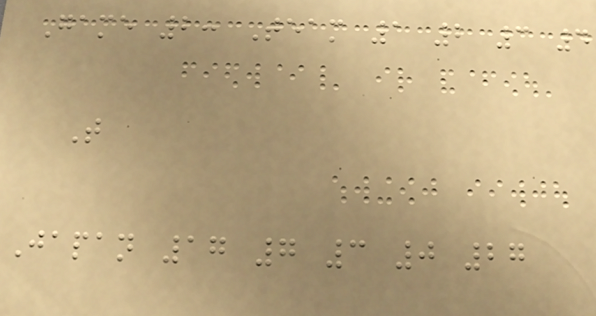Game 2: Team 1 2 3 4
T
Japan 17 7 3 0 27
